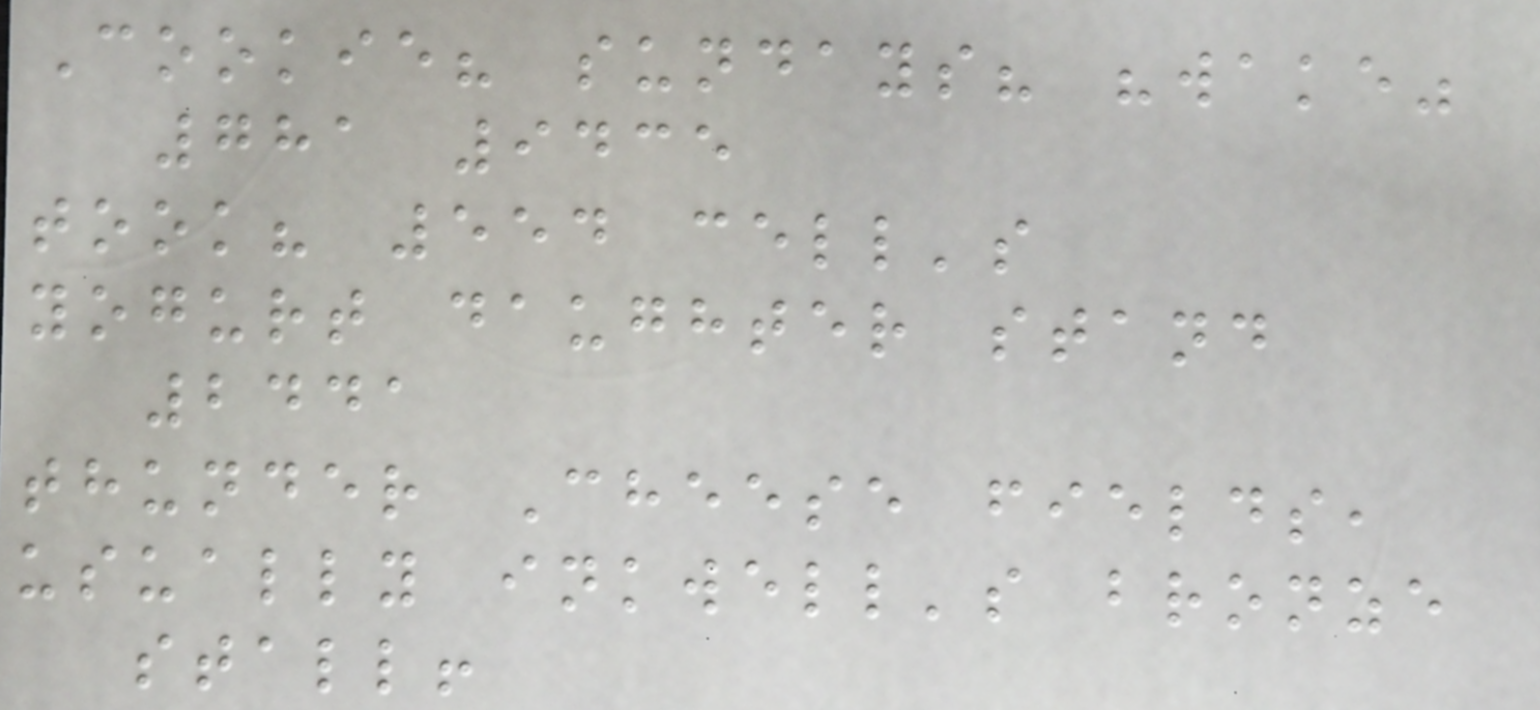Cookie? sundays? "wake"
781 9435
took? 554 cell's
yogurt daughter stand
2441
thunder Cheese fields,
usually inkwell's bronze
stall!
